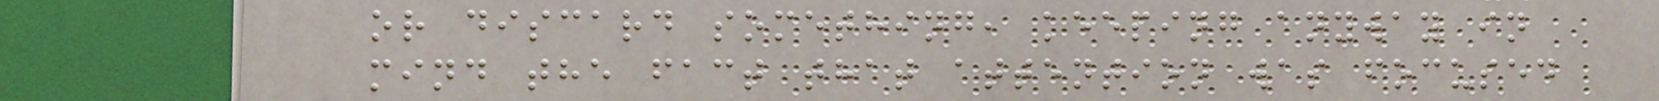or discard something, keeping anyway in
mind the fact that attention was focused
